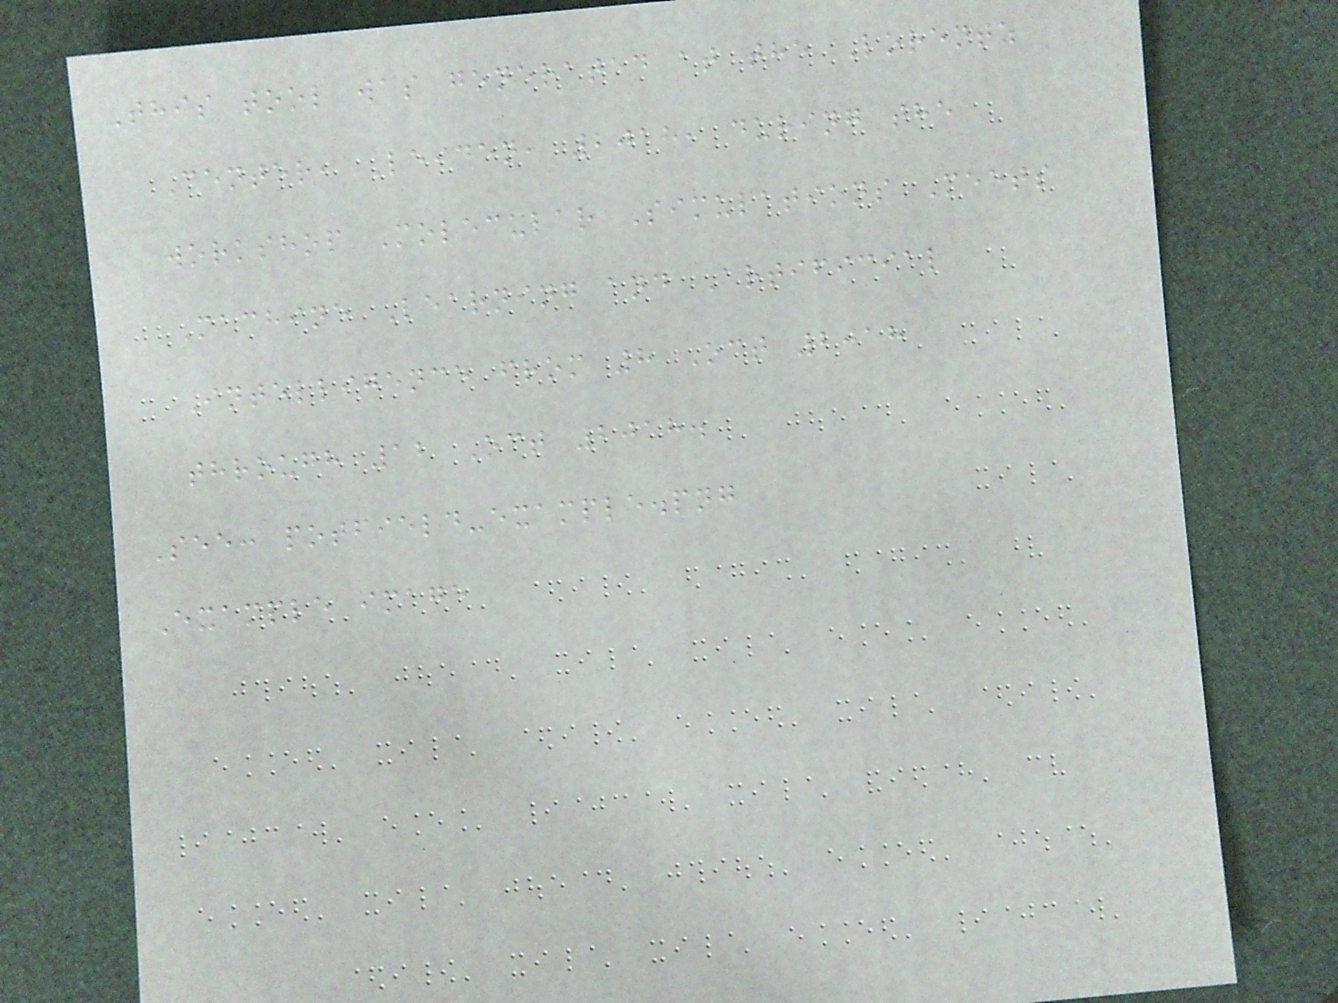This tool was generated at the Lorentz
Center, Leiden, 2018, during the
workshop Molecular Simulations Meets
Machine Learning and Artificial
Intelligence from 8 Oct 2018
through 12 Oct 2018.
See: potfield-example.png
Example image
